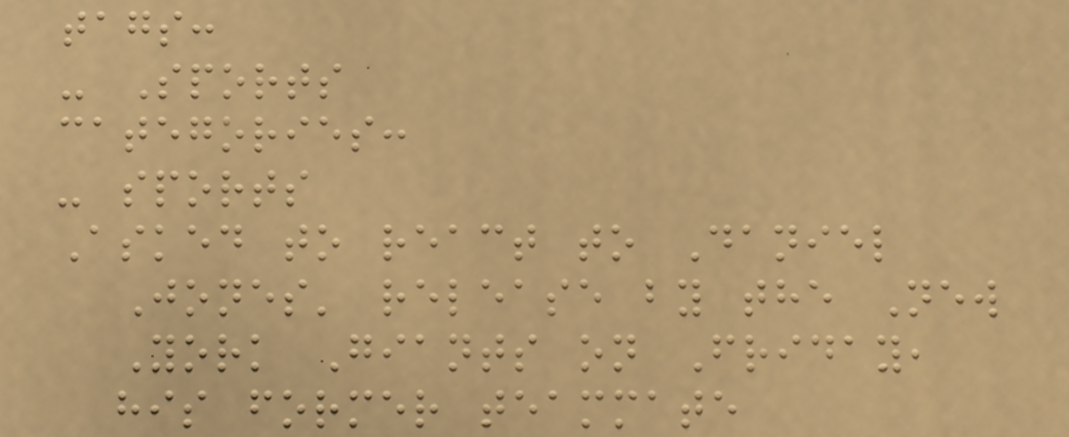tags:
- Sports
categories:
- sports
Asked to react to Daniel
Jones' release by the New
York Giants on Friday,
his former teammate
